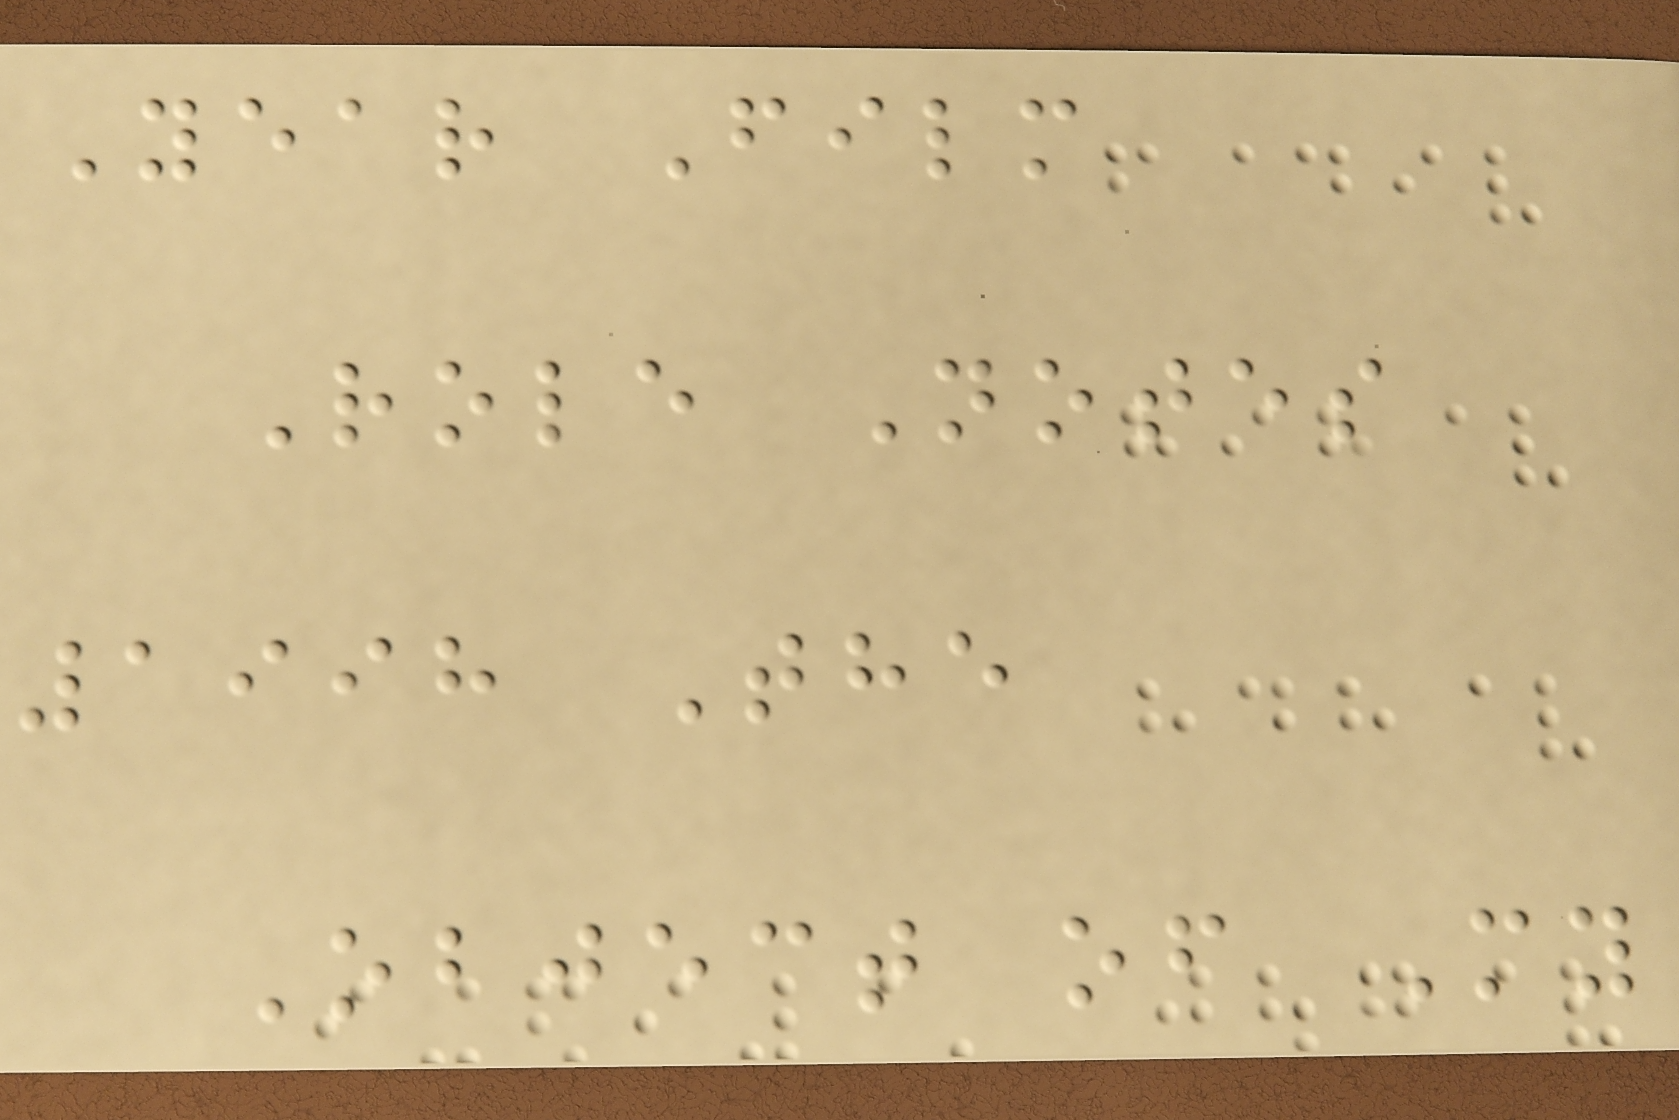Year Film
Role Notes
1998 The
Object of My
